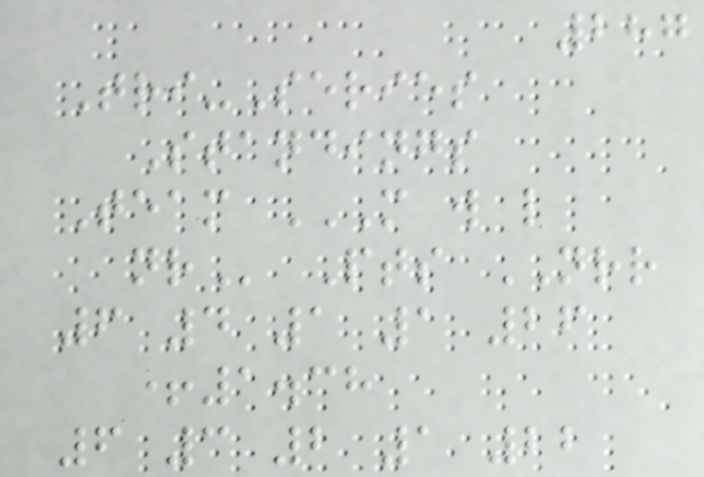287
Tri-Series
Standings
Team M W L
NR Pts NRR
6 4 1 1 26
+1.38
6 3 2 1 22
